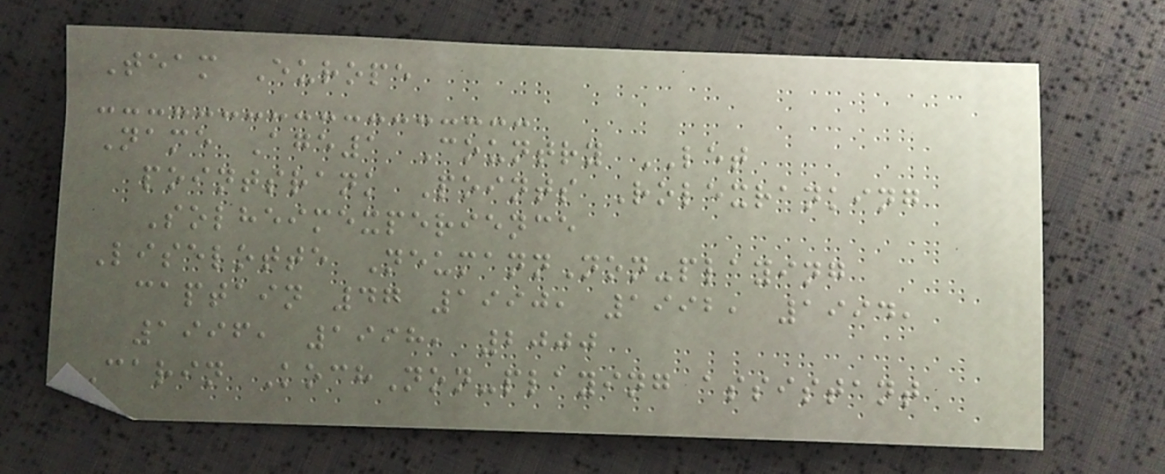Team Europe
Name Age1 Country LET
pointsrank Points Rolexranking
Solheimexperience
Liselotte NeumannNon-playing
captain 47 1990, 1992, 1994,
1996, 1998, 2000
Carin KochNon-playing assistant
